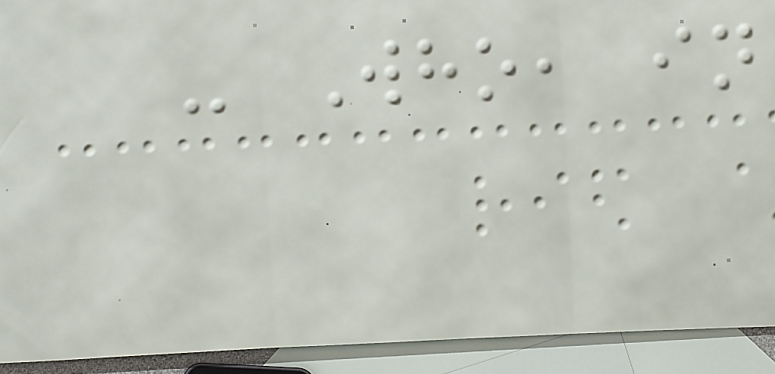- Who, in
